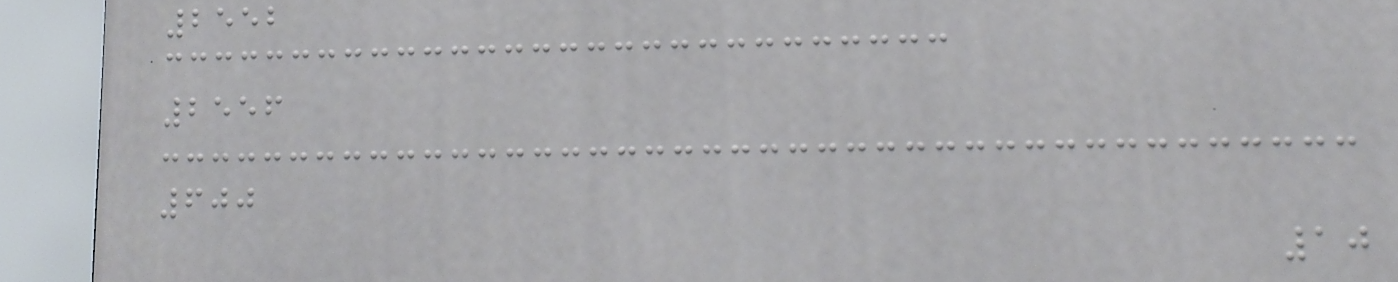2552
2556
600
10
